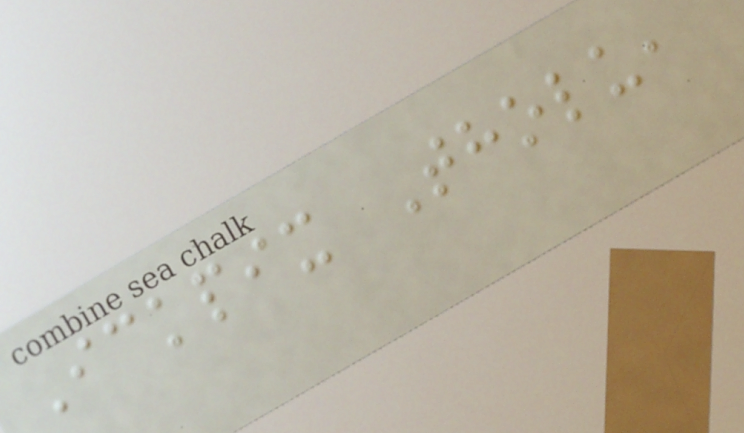Ickpix Tholu,
